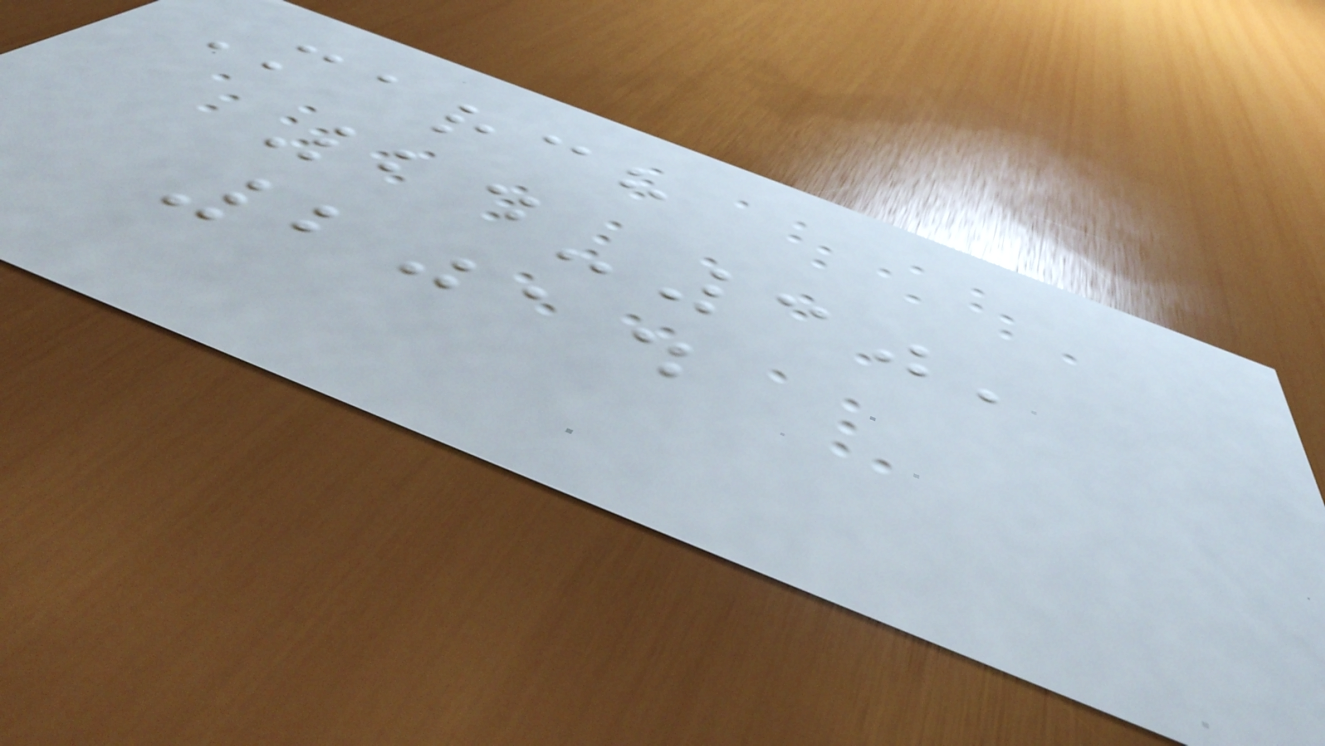March
24-30,
2014
